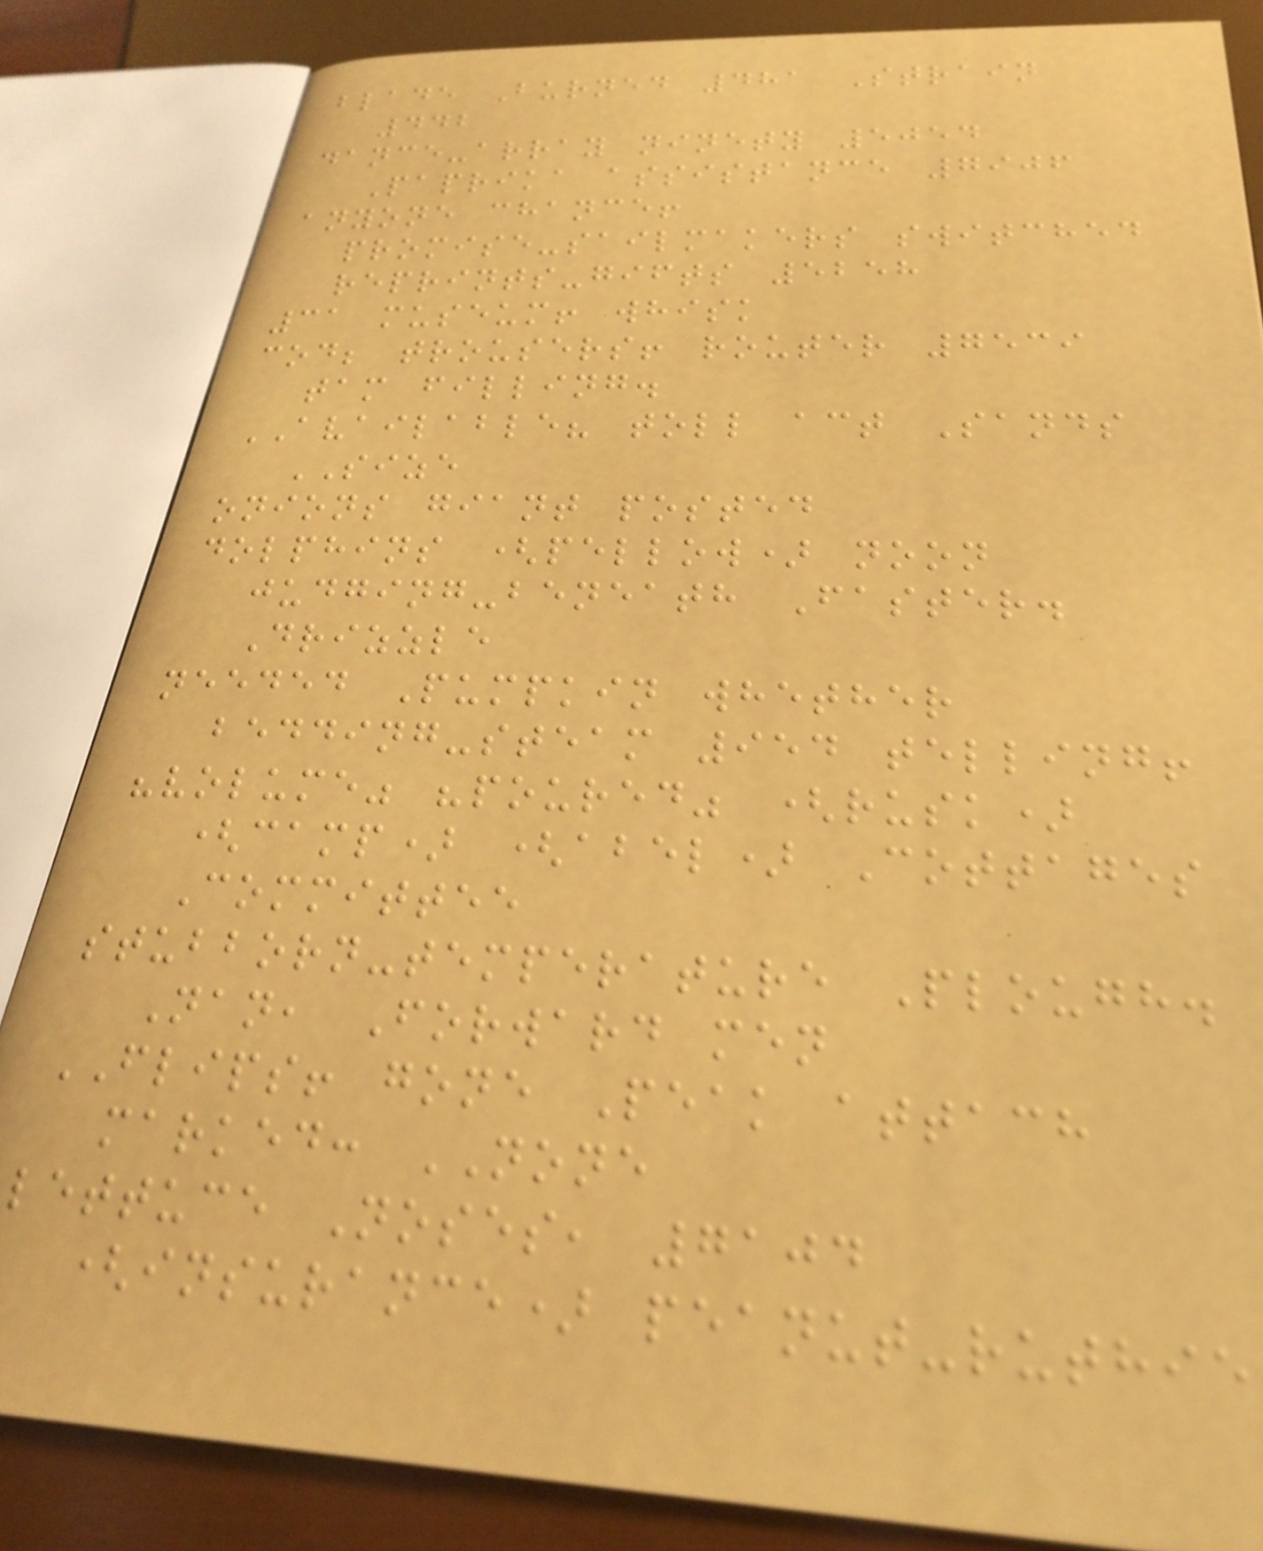blade Burned 481 Strain
442
dance-array ninety 5054
Paprika assistance 7906
anyone chance!
promise-sailmakers switched
reprints-gifts 5258
31 museum! whisk
cod; trousers! router 7539
tam filling.
AVAILABLE? toll act Sands
SIZE
onions giant posted
dolphins (pellow) noon
judging-beneath Faster.
Drizzle
needed Pumpkin whether
bedding-steam 954 telling!
"volume" "poured" (rusk)
(camp) (abel) Cottages
Committee
stubborn-temperature Plough.
Nan, Forward men
FLIPS! gone Peak attach
marked: NONE
lettuce Noses, 7104
(insurance) peanut-ruthie
